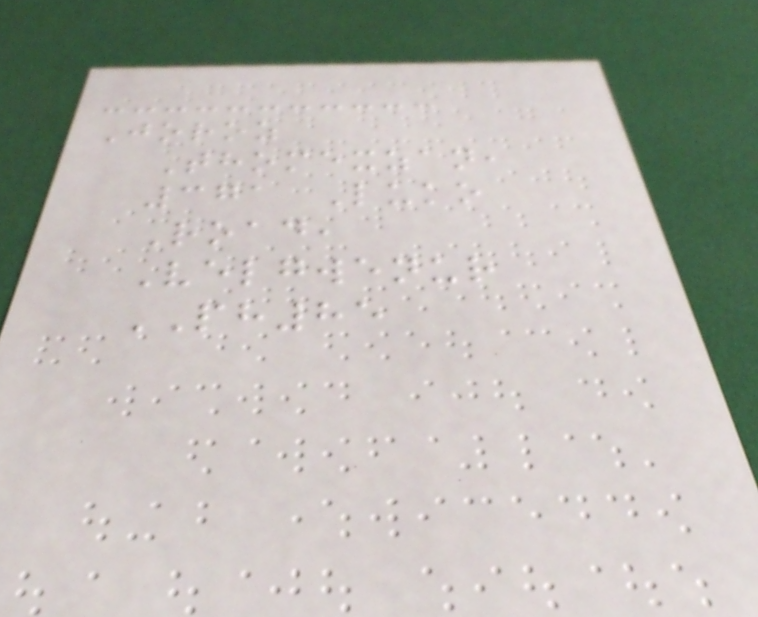Joroz
Thomexzan,
371 Luko
Road,
Velgwenur
PH85
